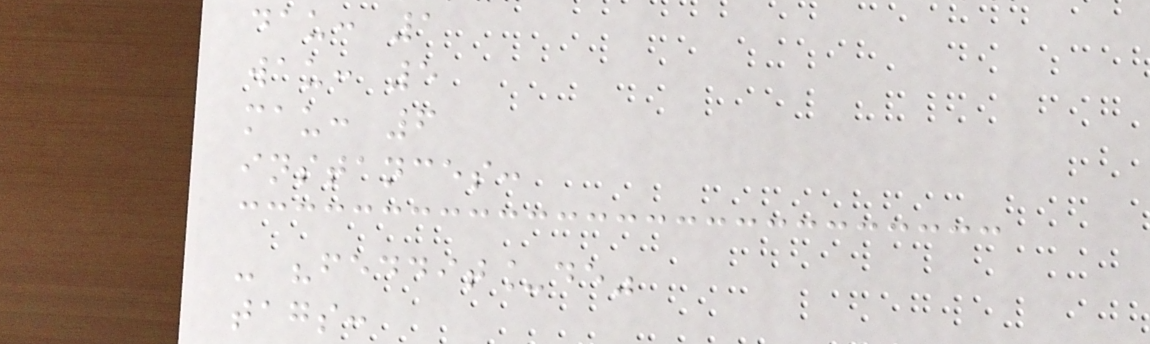dau: 1
wau: 5
mau: 6
instances:
- "feddit_de"
tags:
